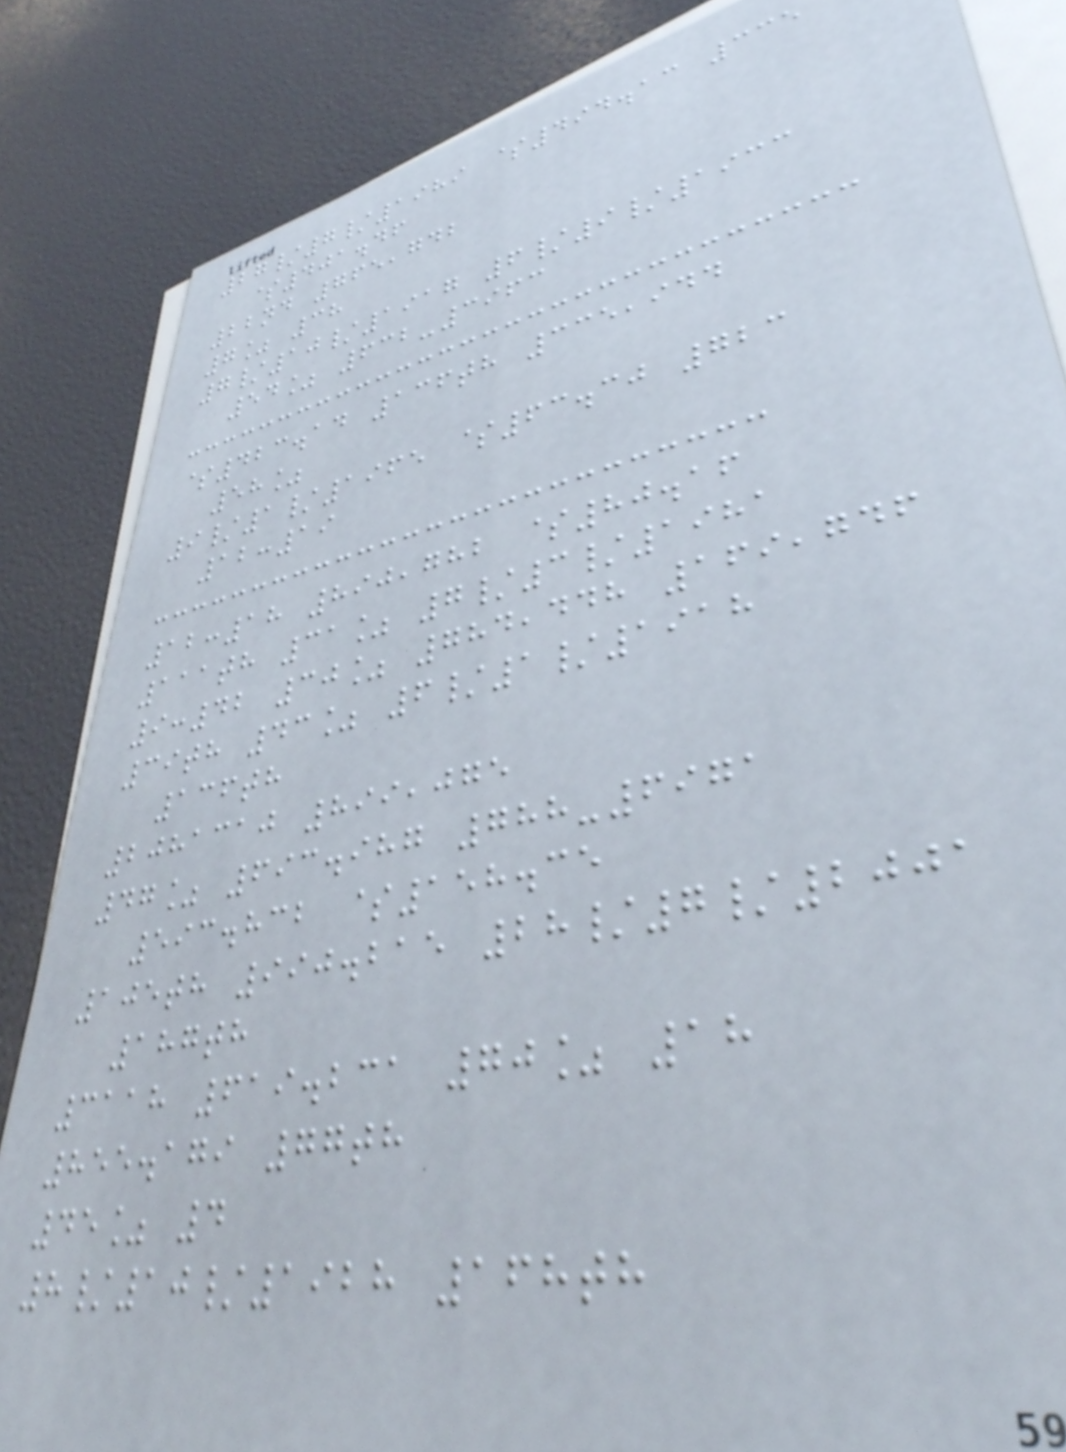27/7/1989 $494.13 335
$401.46
22nd 765,742
7% 38
7/10/1917 6/9/1933
54% 632-3963
$423.14 136th 335,944
58%
9/1/1965 $63.30 723
12:19
12:18 890,782 $80.16
111th 31% 7/3/1981
9:42 30% 784,448 169,746
39th 43% 6/1/1918
136th
2081310 899,075
47% 693.987 788-6971
593.832 $158.35
105th 990.215 28/7/2001
187th
3118 619.231 70% 18
855.179 77th
45% 4
8/10/1928 168th
